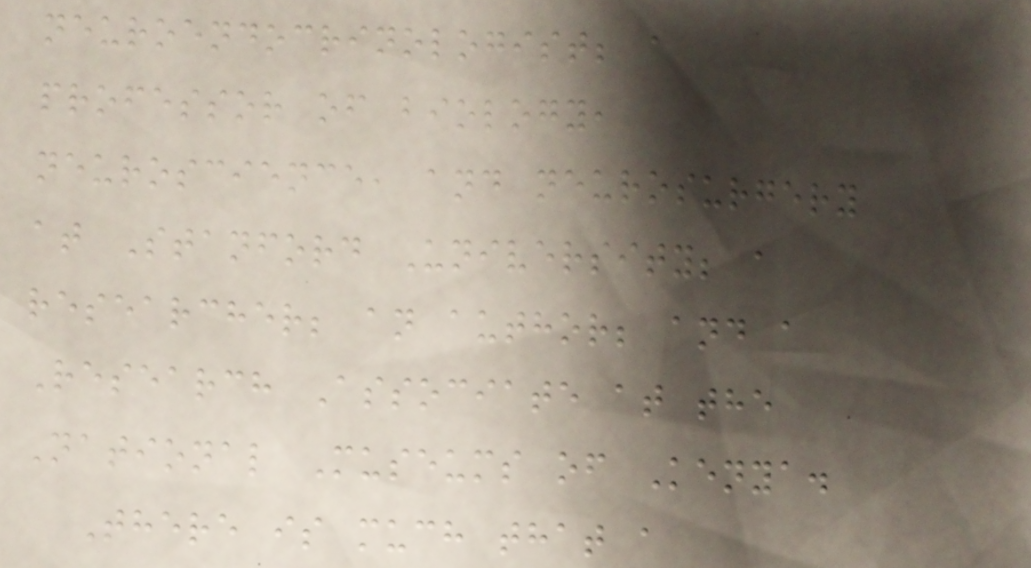neuroendocrinologist; a
professor of biology,
neuroscience, and neurosurgery
at Stanford University; a
researcher; an author; and a
Research Associate at the
National Museums of Kenya.
There is much that a
